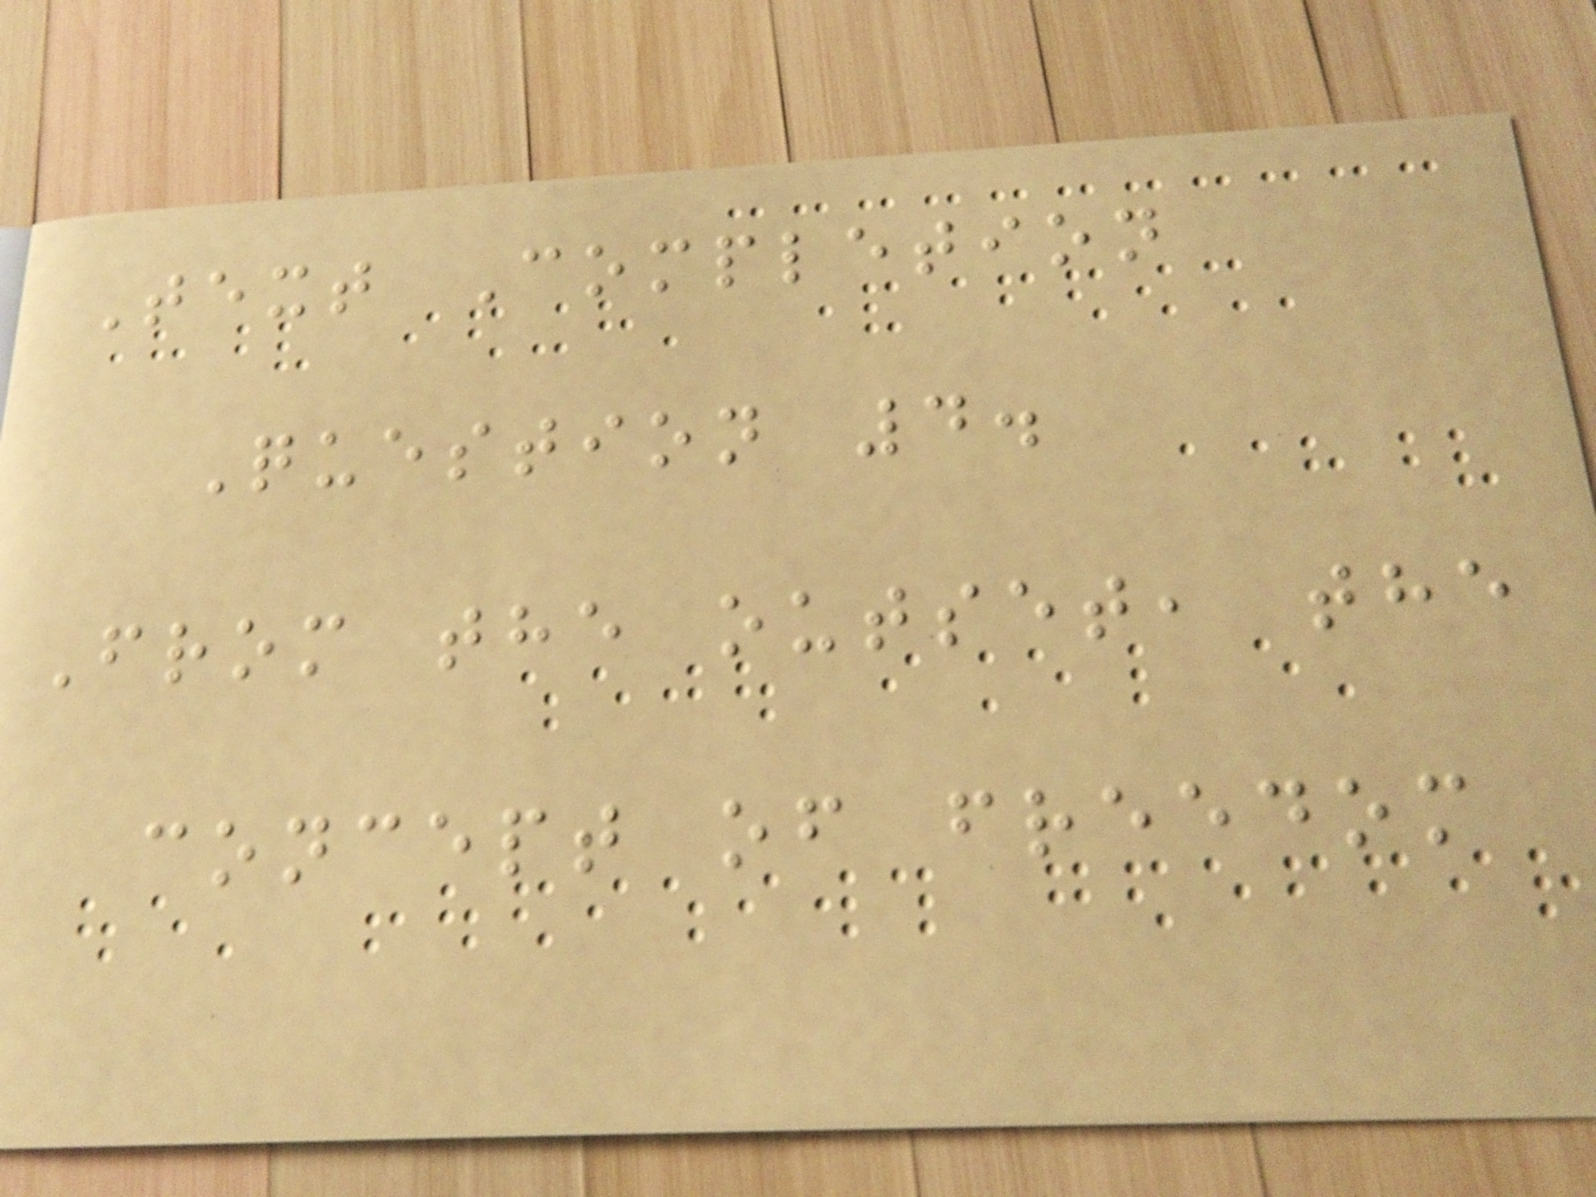Text Completion
Question 4.
From the outset, the
concept of freedom
